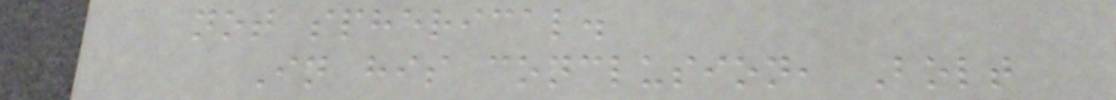not spherical.
In his conclusion, Bolt
